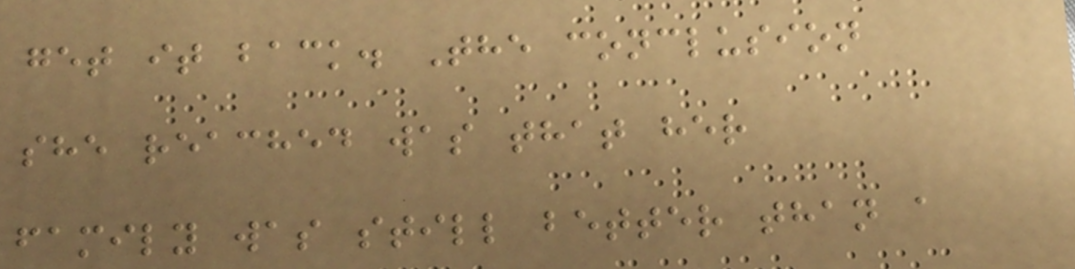get it back. The conclusion
she reached was that her
family was still better than a
